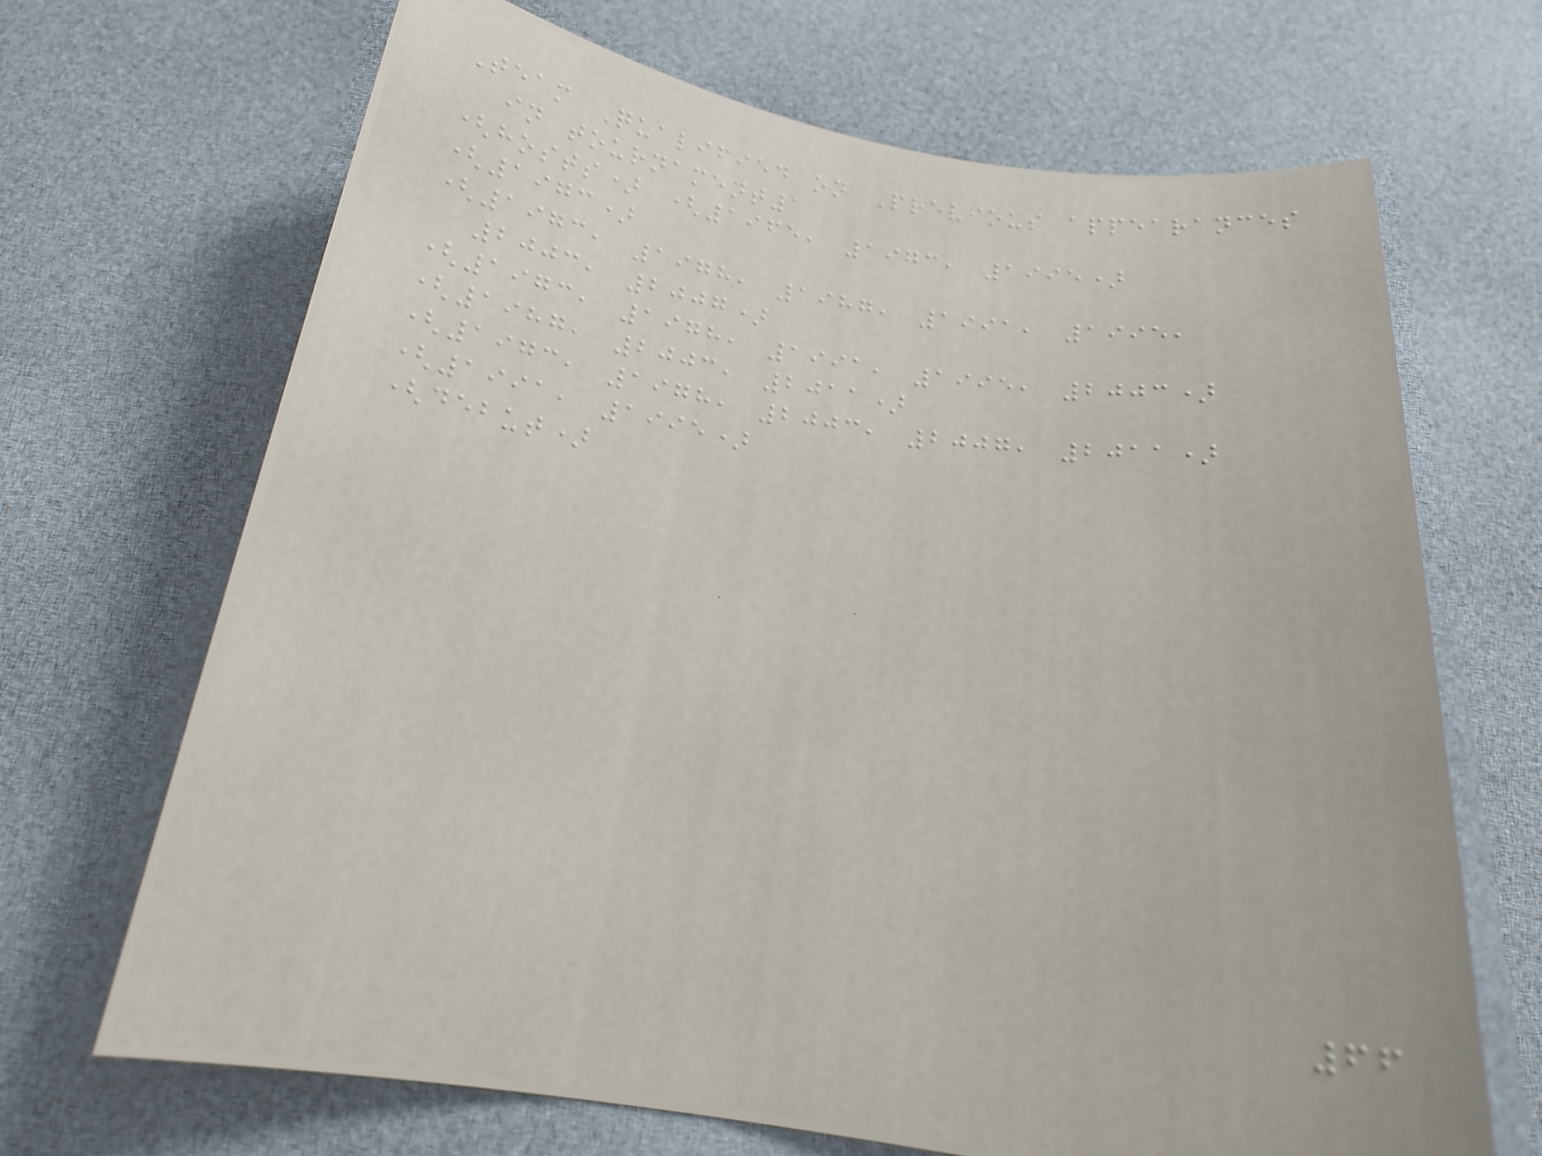Team Qualified on Previous appearances
in tournament1
(hosts) (1965, 1973, 1995)
(1973)
(1973, 1978, 1987, 1991, 1995,
2003, 2007)
(1973, 1978, 1991, 1995, 2003)
(1987, 2003, 2011)
(1973, 1978, 2003, 2007, 2011)
(1991, 1995)
(debut)
66
